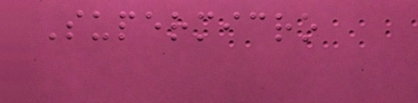Supermicro
